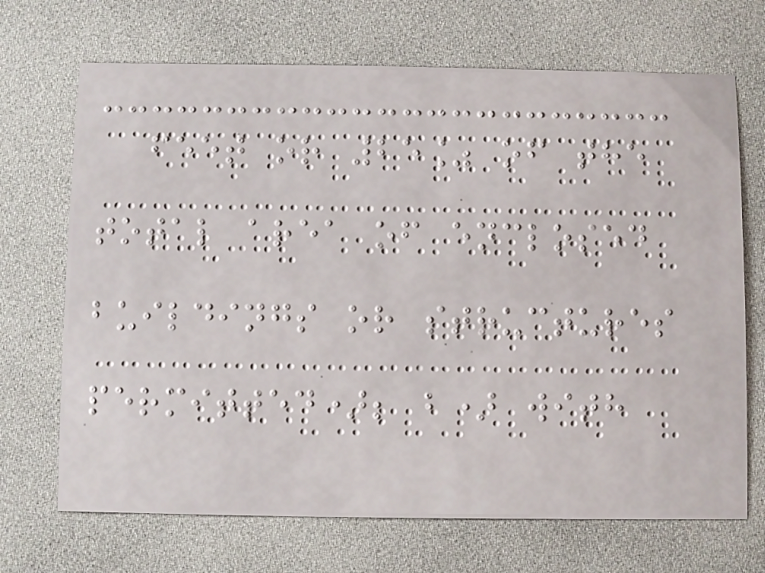feet or 25% of the
total area of enclosed
buildings or structures
permitted); b) with
